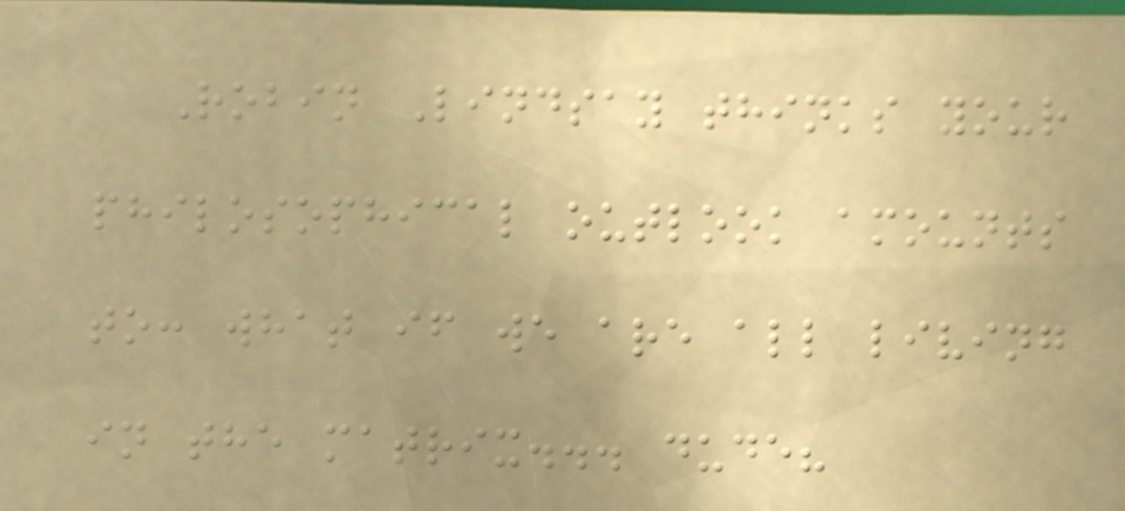Robin Lindsay thinks your
philosophical outlook amounts
to: what if we are all living
in the matrix... dude?
